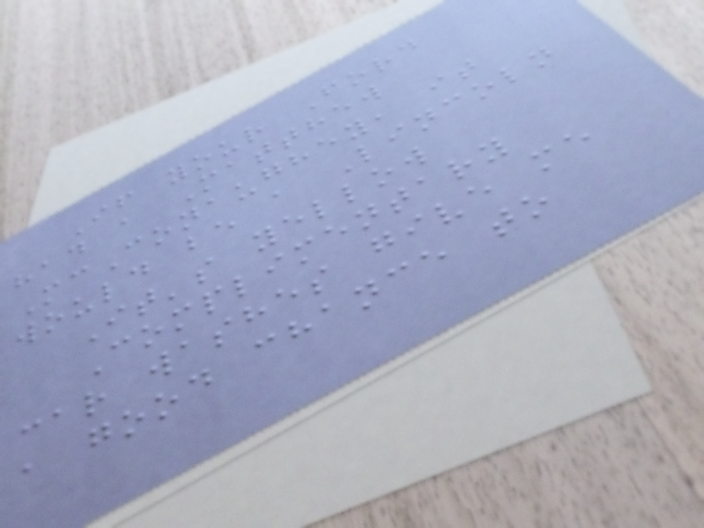If your Ford
had a Matthew
McConaughey, it
would be a Lincoln
It's yellow
Complimentary
car washes give me
a good chance to
